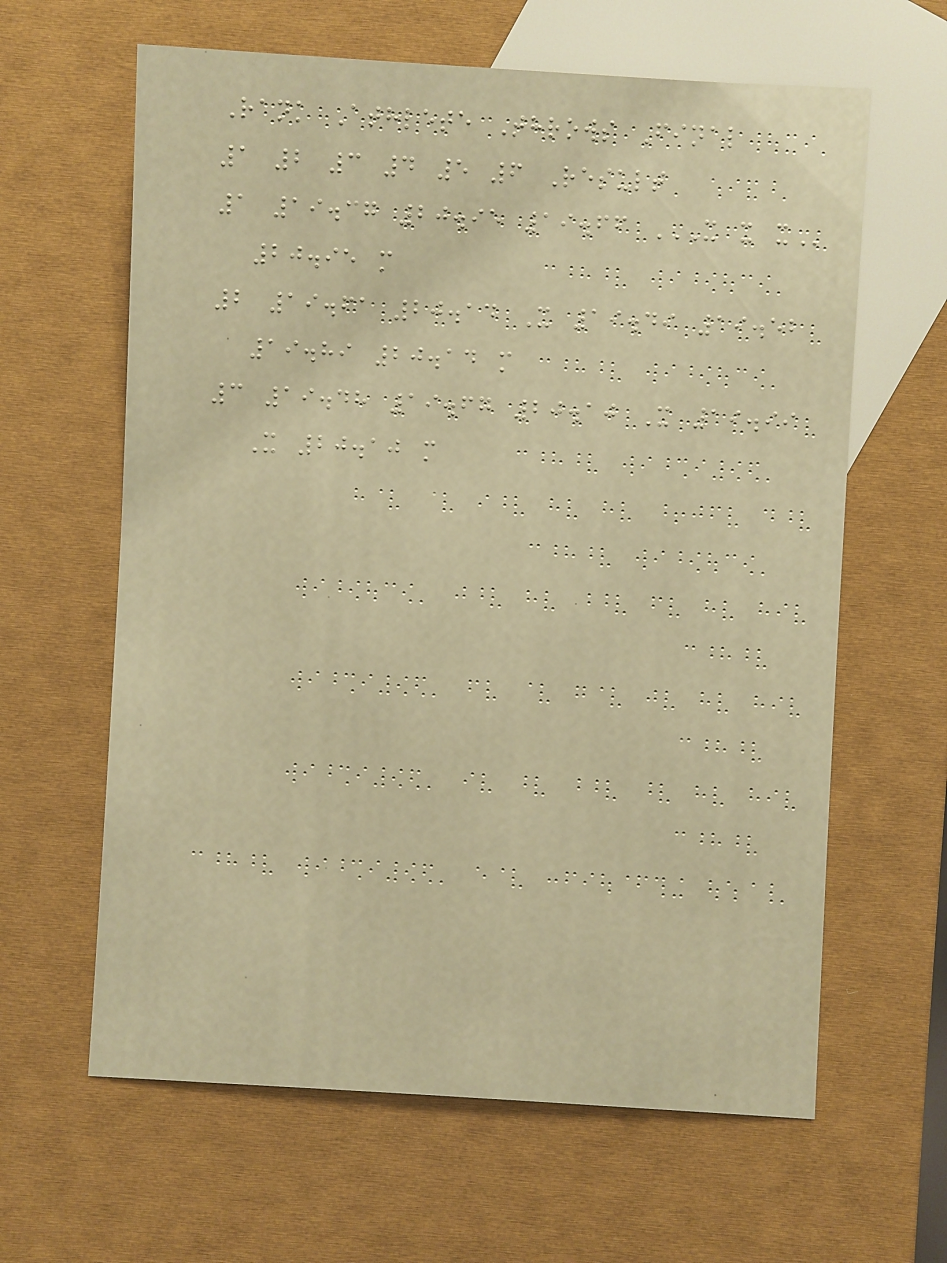Rank Athlete Throws Final
1 2 3 4 5 6 Result
1 19.37 20.95 19.66 X X X
20.95 m
2 19.61 20.14 X 19.49 19.52
19.89 20.14 m
3 19.48 19.67 20.10 X 19.99
X 20.10 m
